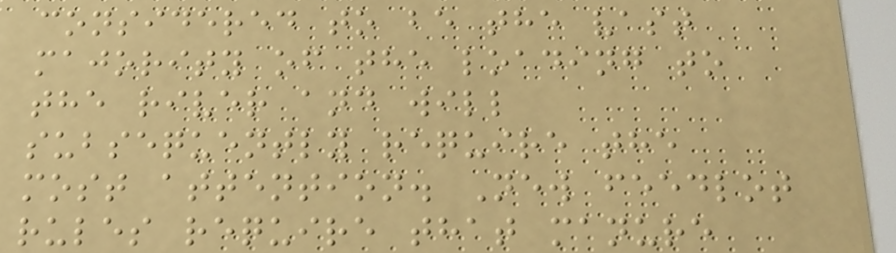considered to be the vast
majority of the loading to
the river and will
subsequently require the
most attention. New feedlot
rules require that manure
